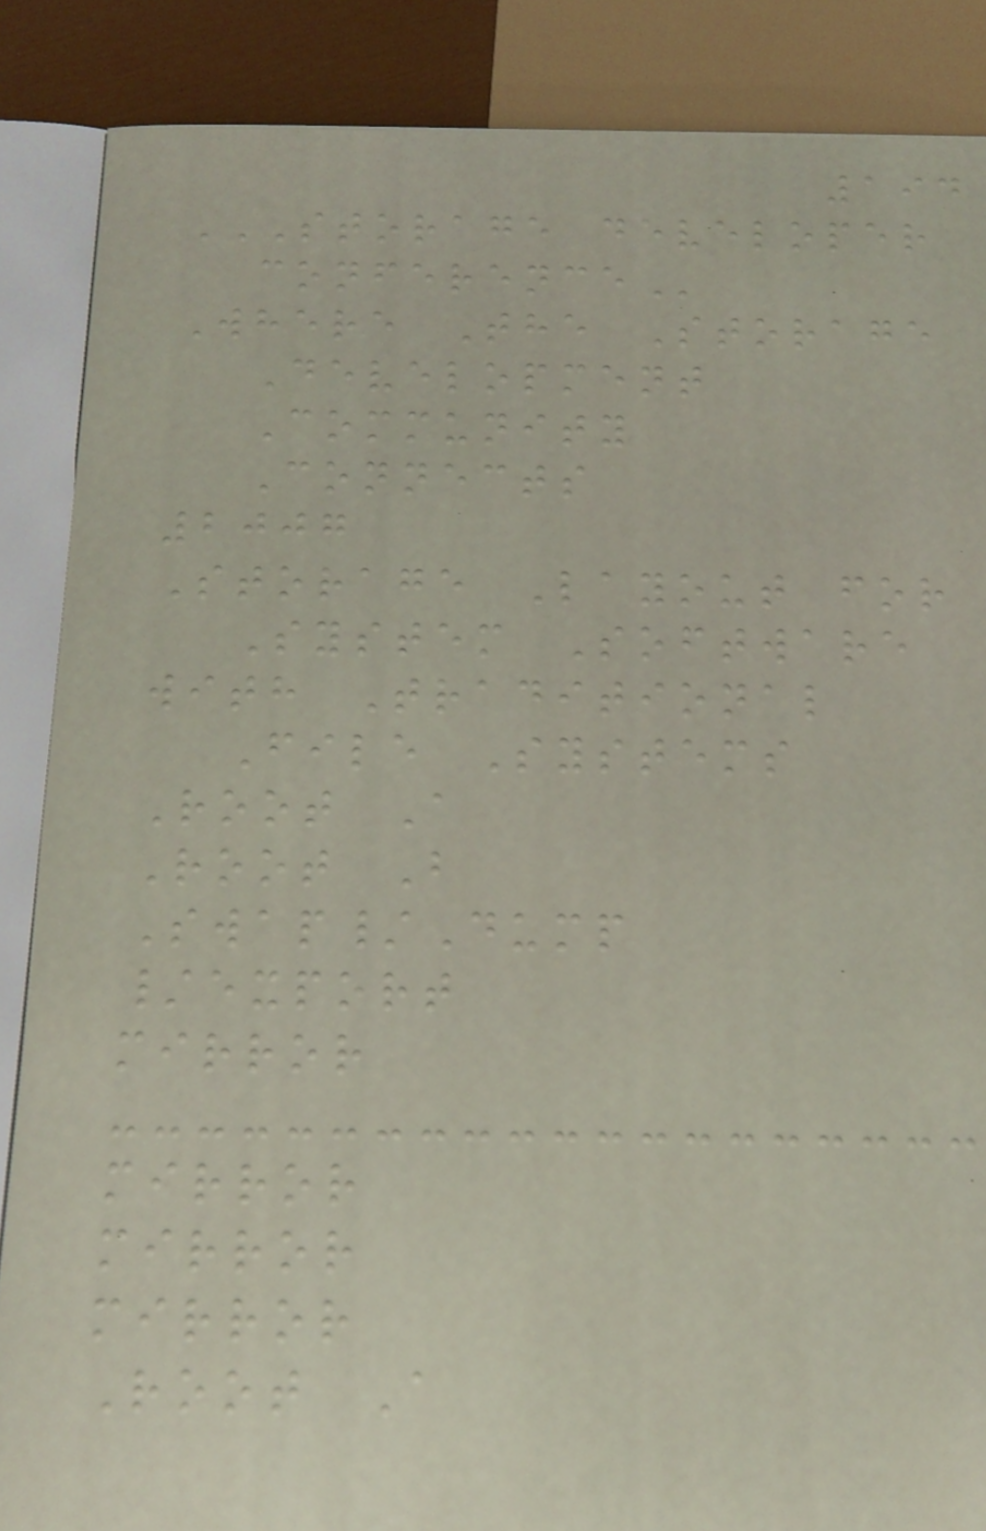194
STORAGE DEVELOPER
CONFERENCE
Where The Storage
Development
Community
Connects
2007
Storage Layout for
System Software
with Traditional
File Systems
Root A
Root B
Swap/Dump
/export
mirror
mirror
mirror
mirror
Root A
